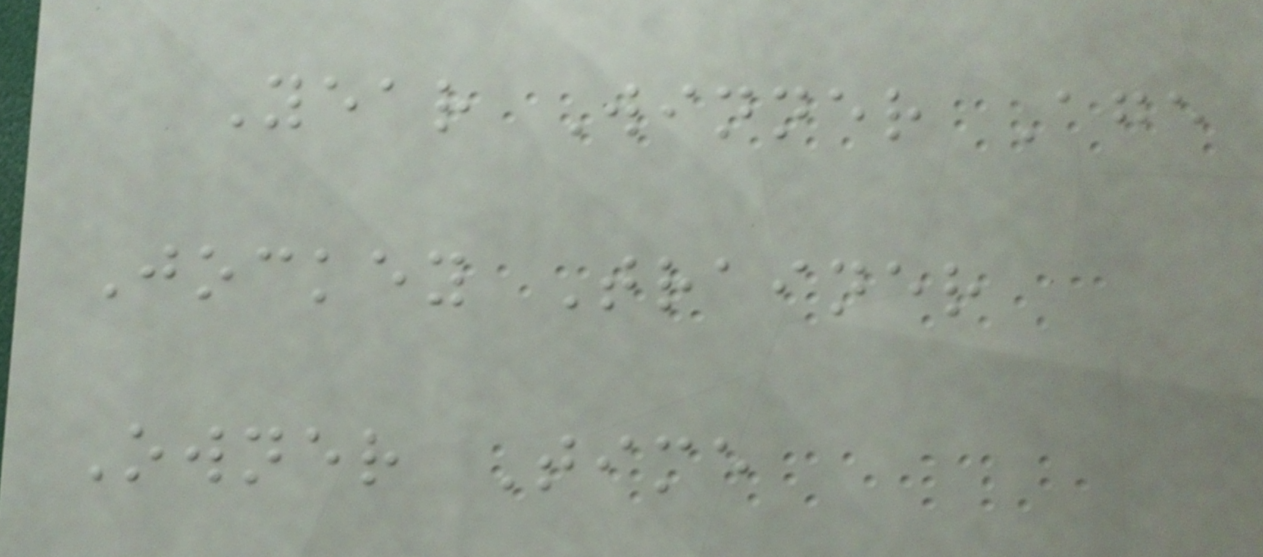Year Winner Age
Jockey Trainer
Owner Time
